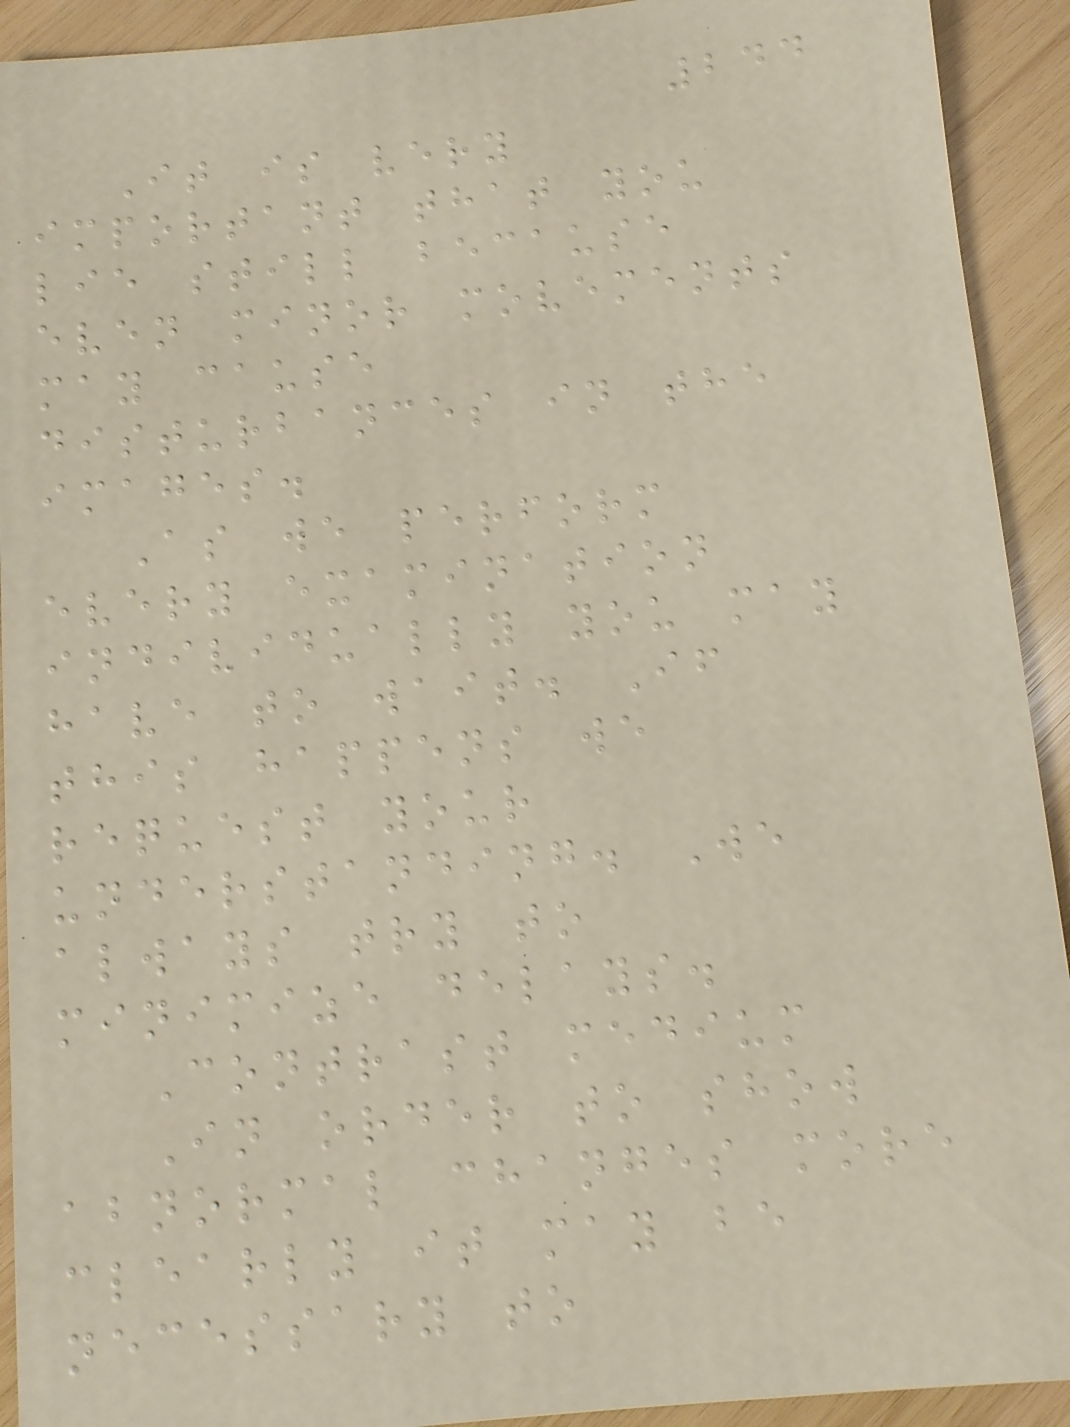244
It is very
important that you
lie still because
even minor movements
may cause
disturbances in the
images.
As we perform
every examination
individually you may
have to wait. If
this happens we
request your
understanding. We
always try to
minimize delays.
Contrast medium
In order to show
abnormal changes more
clearly it may be
necessary to
